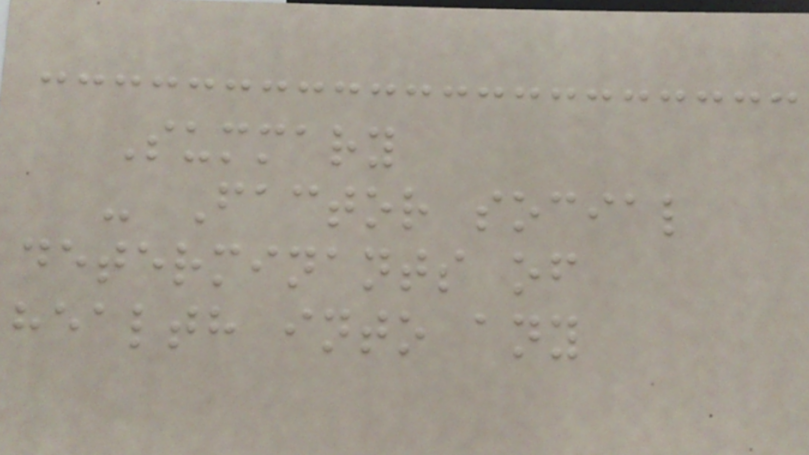Summary
- Factor social
determinants of
health into any
